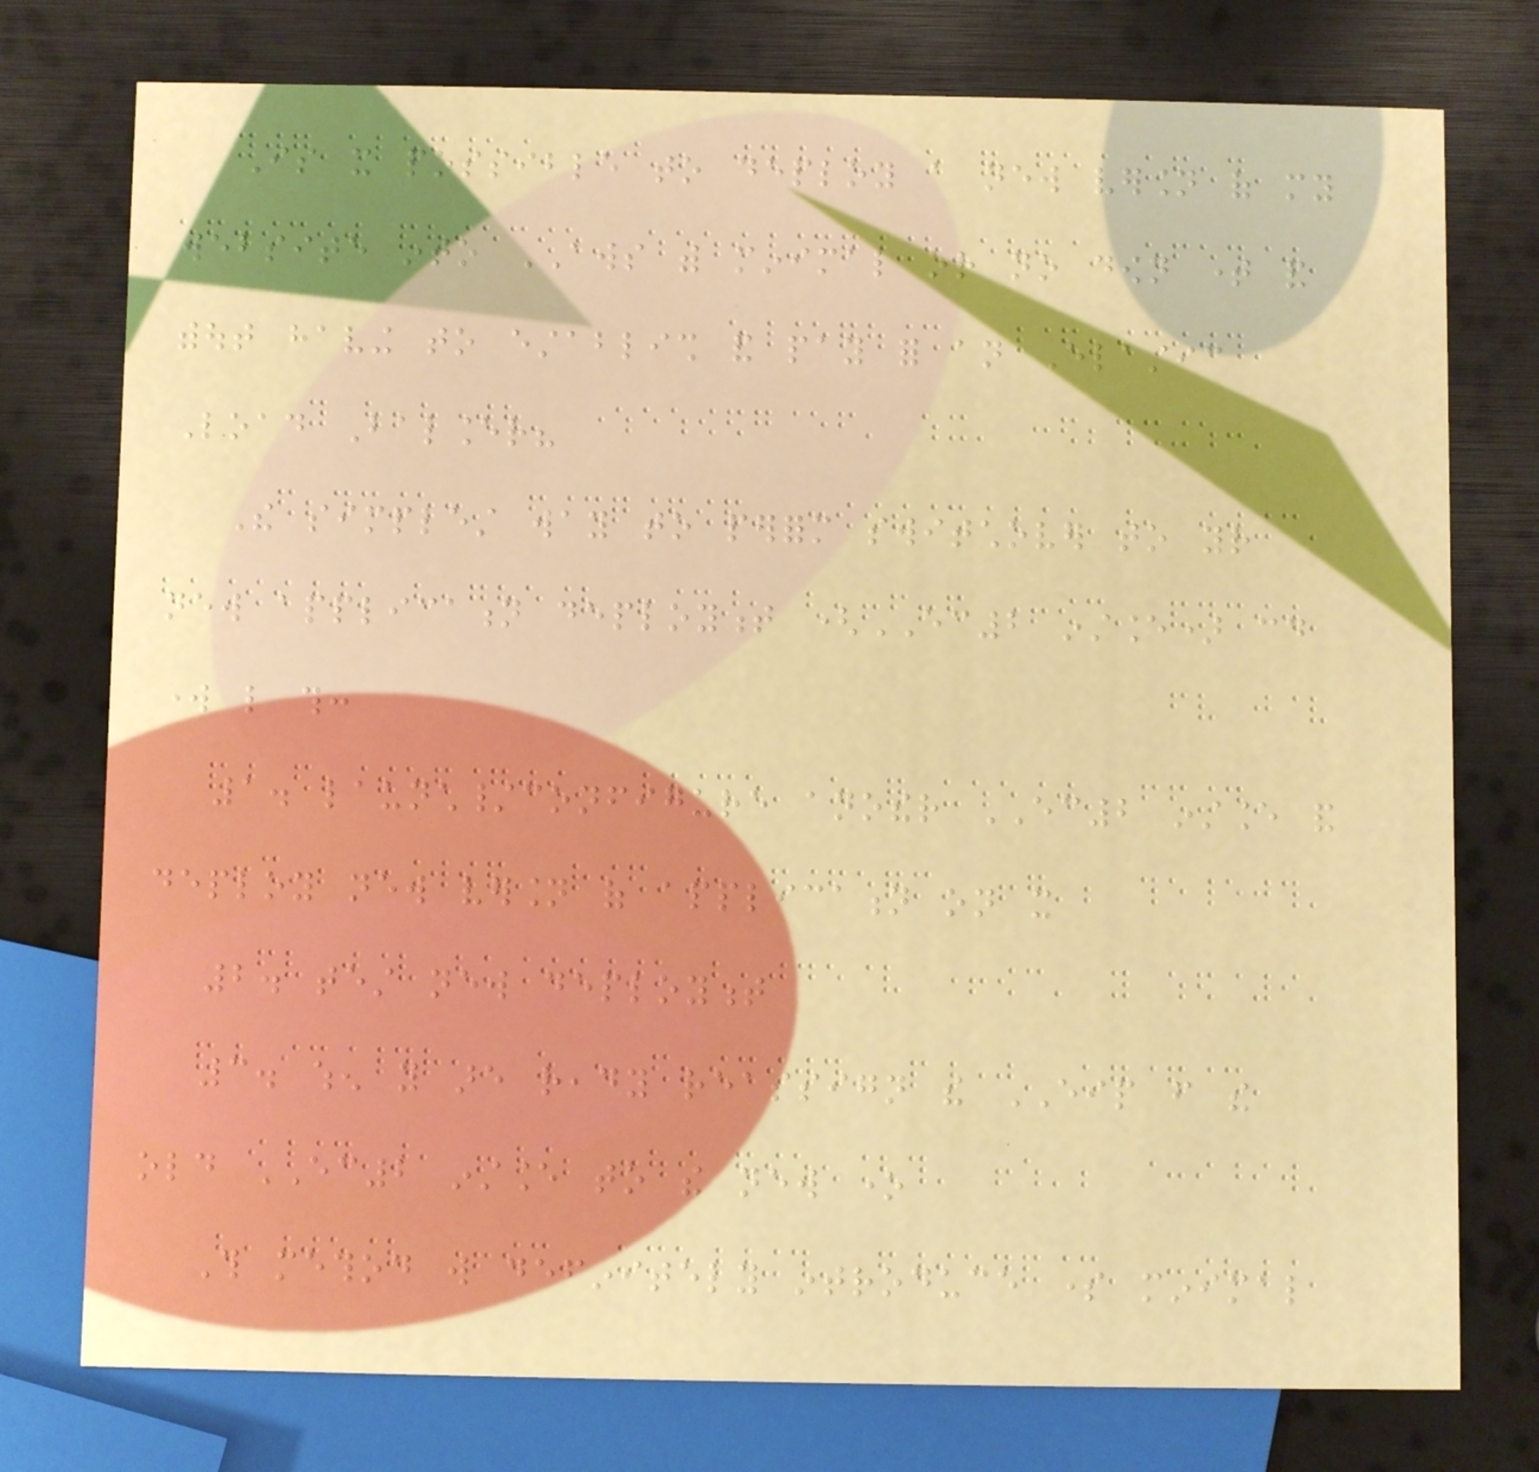Is it possible to deploy a new version of my
website into AWS with minimal or no down time and
without having to establish and pay for an Elastic
Load Balancer?
The simplest way to perform switchover to your
new application deployment (EC2 instance) could
work like this:
1. launch/configure another EC2 instance and
deploy new version of application on it
2. test new deployment
3. when you are ready reassign the EIP from the
old EC2 instance to the new one
This method will definitely introduce some minimal
